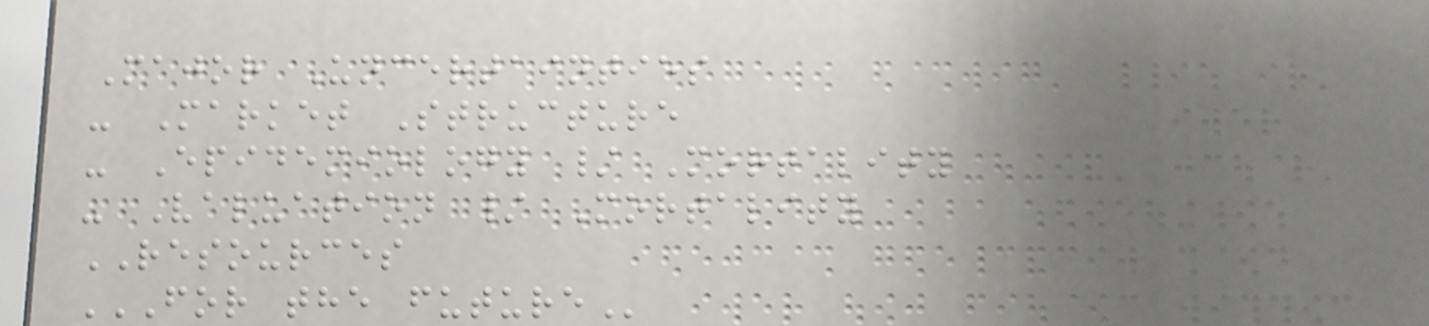Major Uncertainties
- Market Structure
- Epidemiology / Mortality
- Valuation / Mortality
RESOURCES
FOR THE FUTURE
